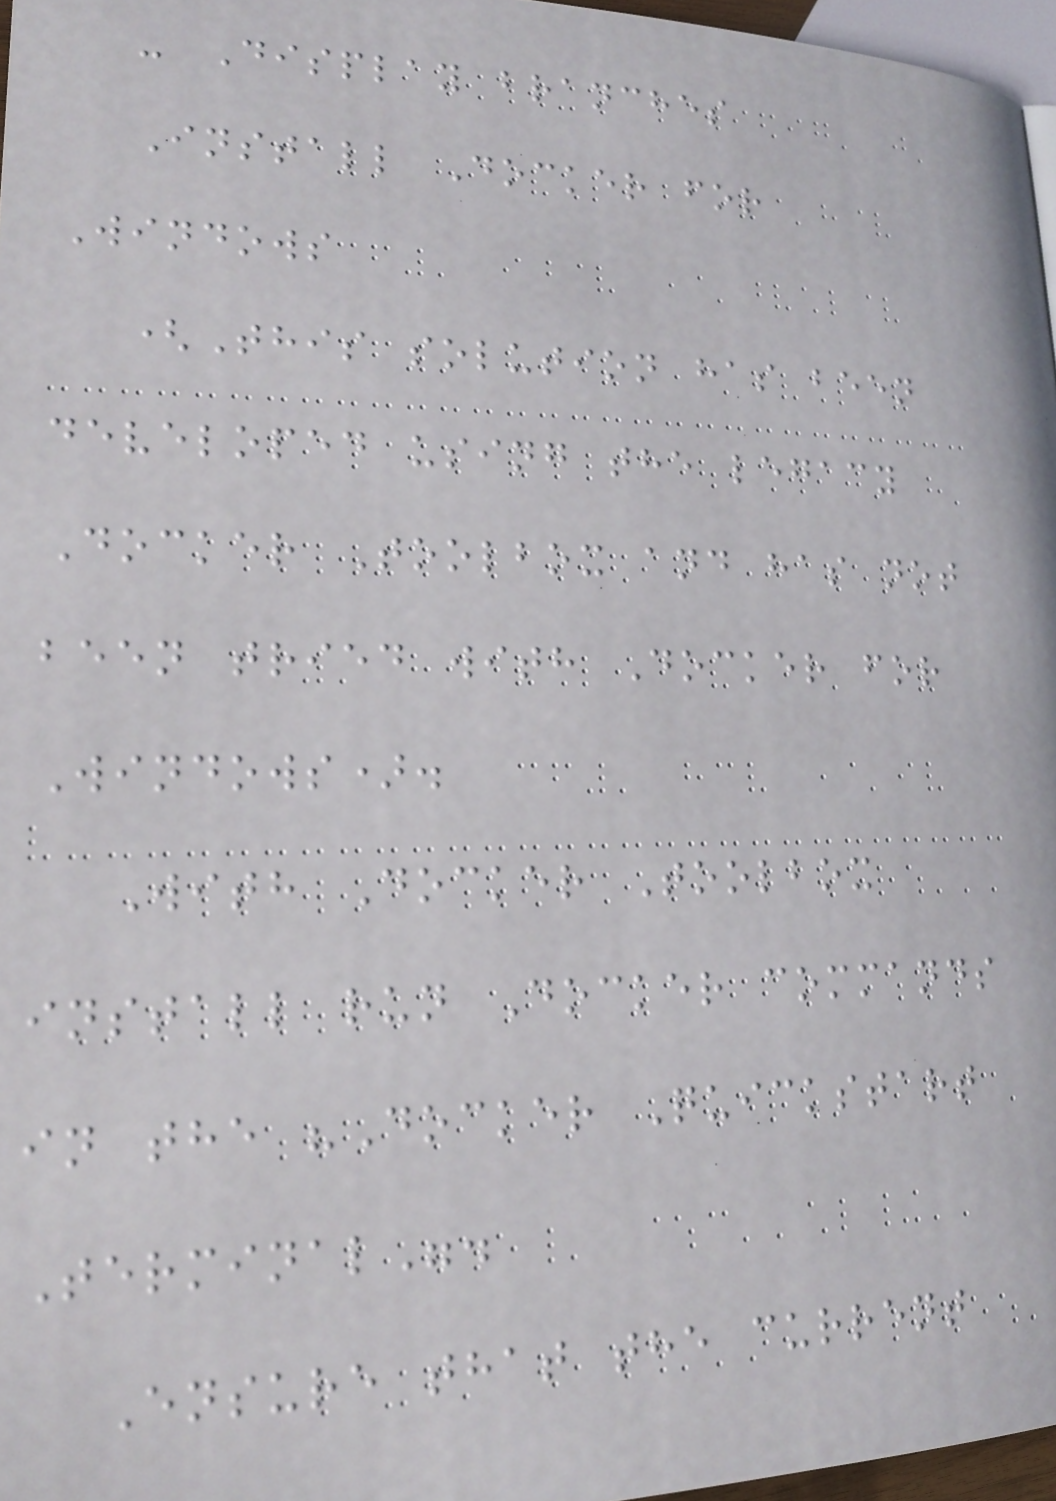- Display branches
Install Docker for
Windows
(This solution has been
developed using the legacy
Docker Toolbox and has not
been tried with Docker for
Windows).
With Docker Toolbox
install run Docker commands
in the "Docker Quickstart
Terminal".
Ensure that the current
